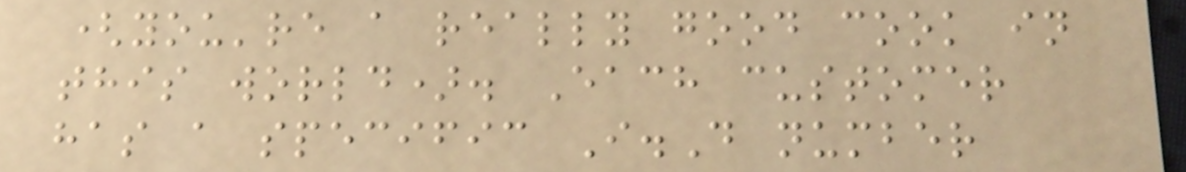(you're a really good cook in
this world). Each customer
has a specific I.D number
